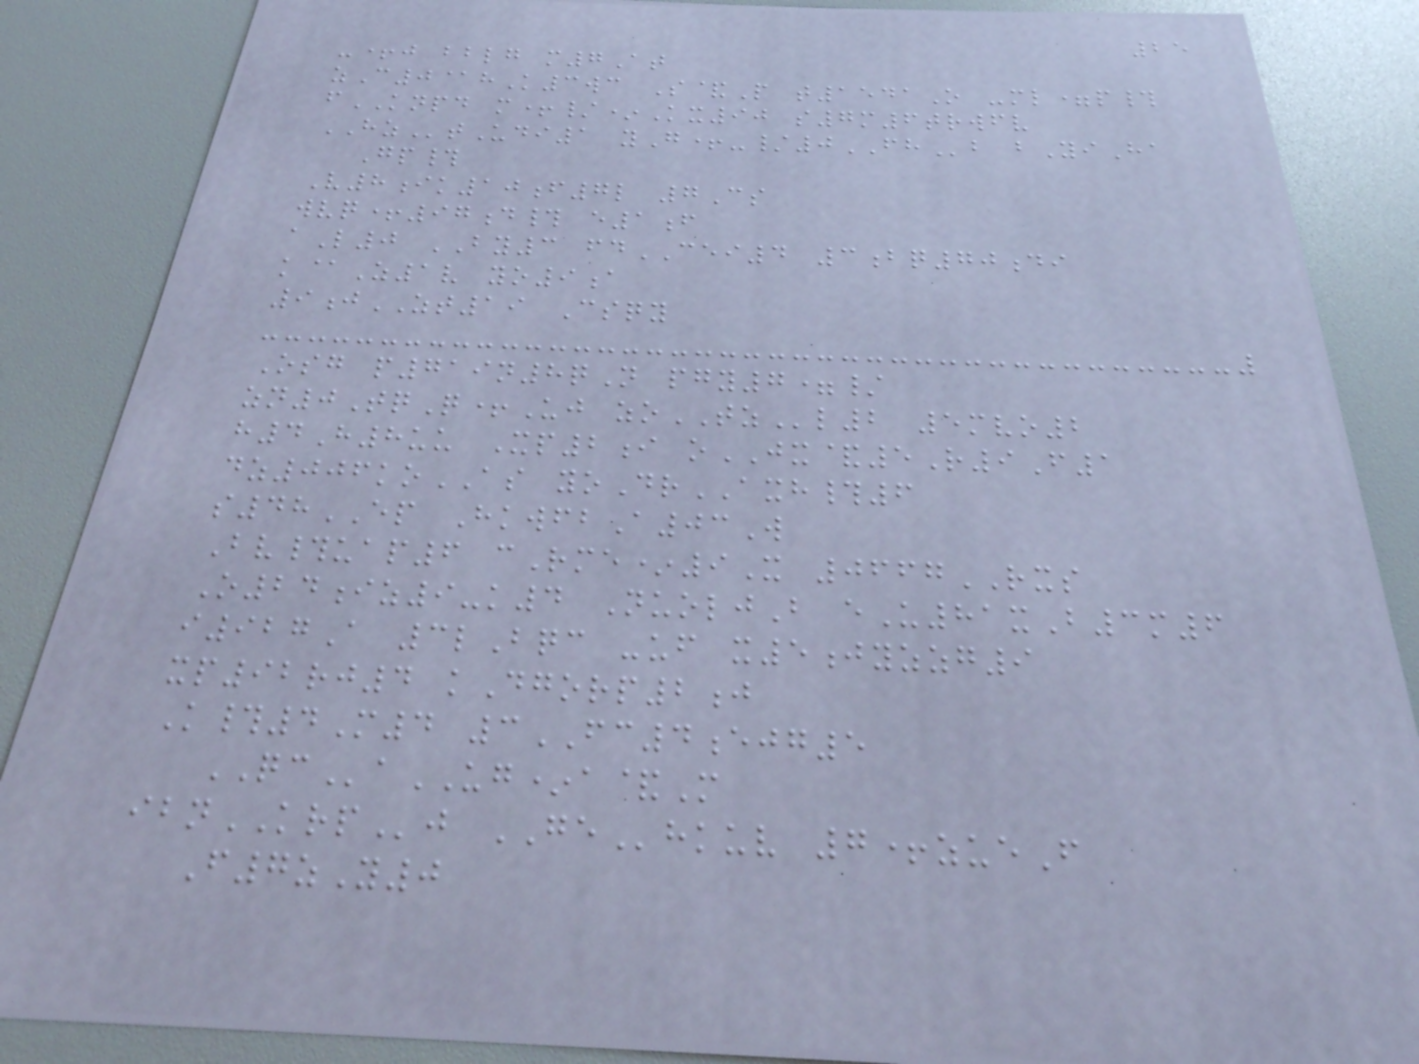25
-+j bblg m7At
zC0@hK3wc S&P t1541O -ml=p#
fKNPD m+/*Kx90 s7m6trwfv
HZtUdi1 yG+-/0FHb bYiHa
Gp#
V8ik10f7l 7Cs
wvq+97d# e1f
aL0 BY3 fdCEI4 3bq70di
k@Z1v yo9a
9jZT19 Csqy
Osg p719n8qN pgy7=/
zn0TqQ+Uj zoTZl2 5mvo2
h4H8uu Xp2i oJX&5R9F1
dz006koAS yoDrAXH#6
s48EP HkwfbA03W
Bv#uap6 cRme*9X 0667RXS
O24iz9-k4 NuoljB eU81xB3m6
i927A 3lBqc -uf x5jyzzg9
xp92rj4 kDgorp2j
K#4M4 3FC4ejg5
QCaUG*a&M
ibnKRPj GEhkuv 7+zueF
F7zY0
